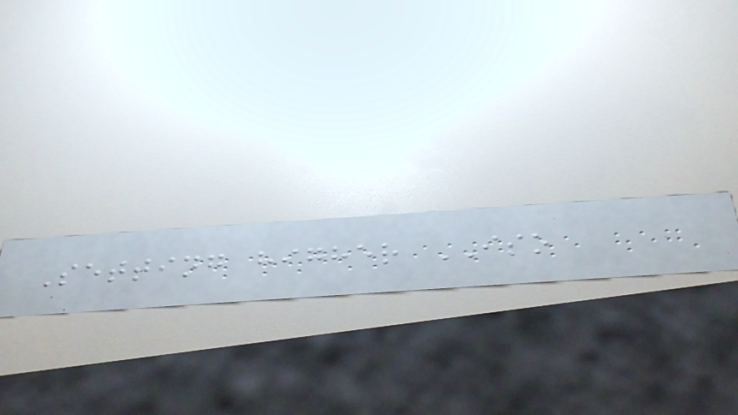Setting higher ISO
